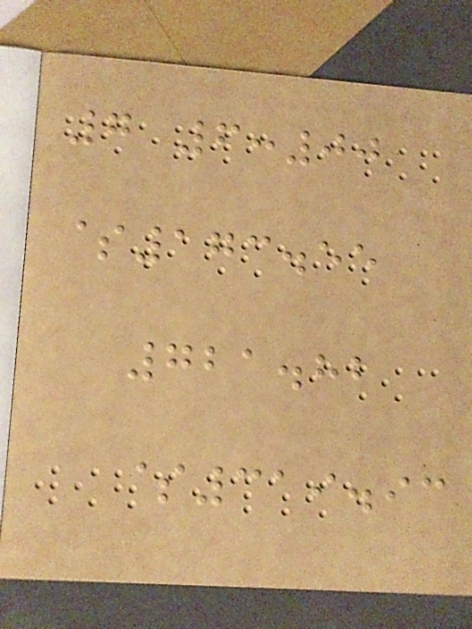7 6:00
$173.55
721.82
$319.93
